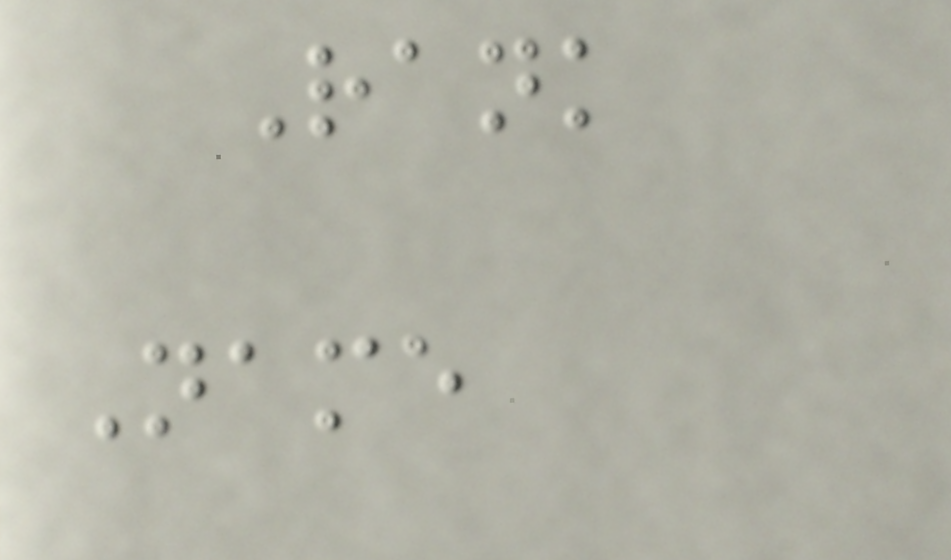Rank
Name
